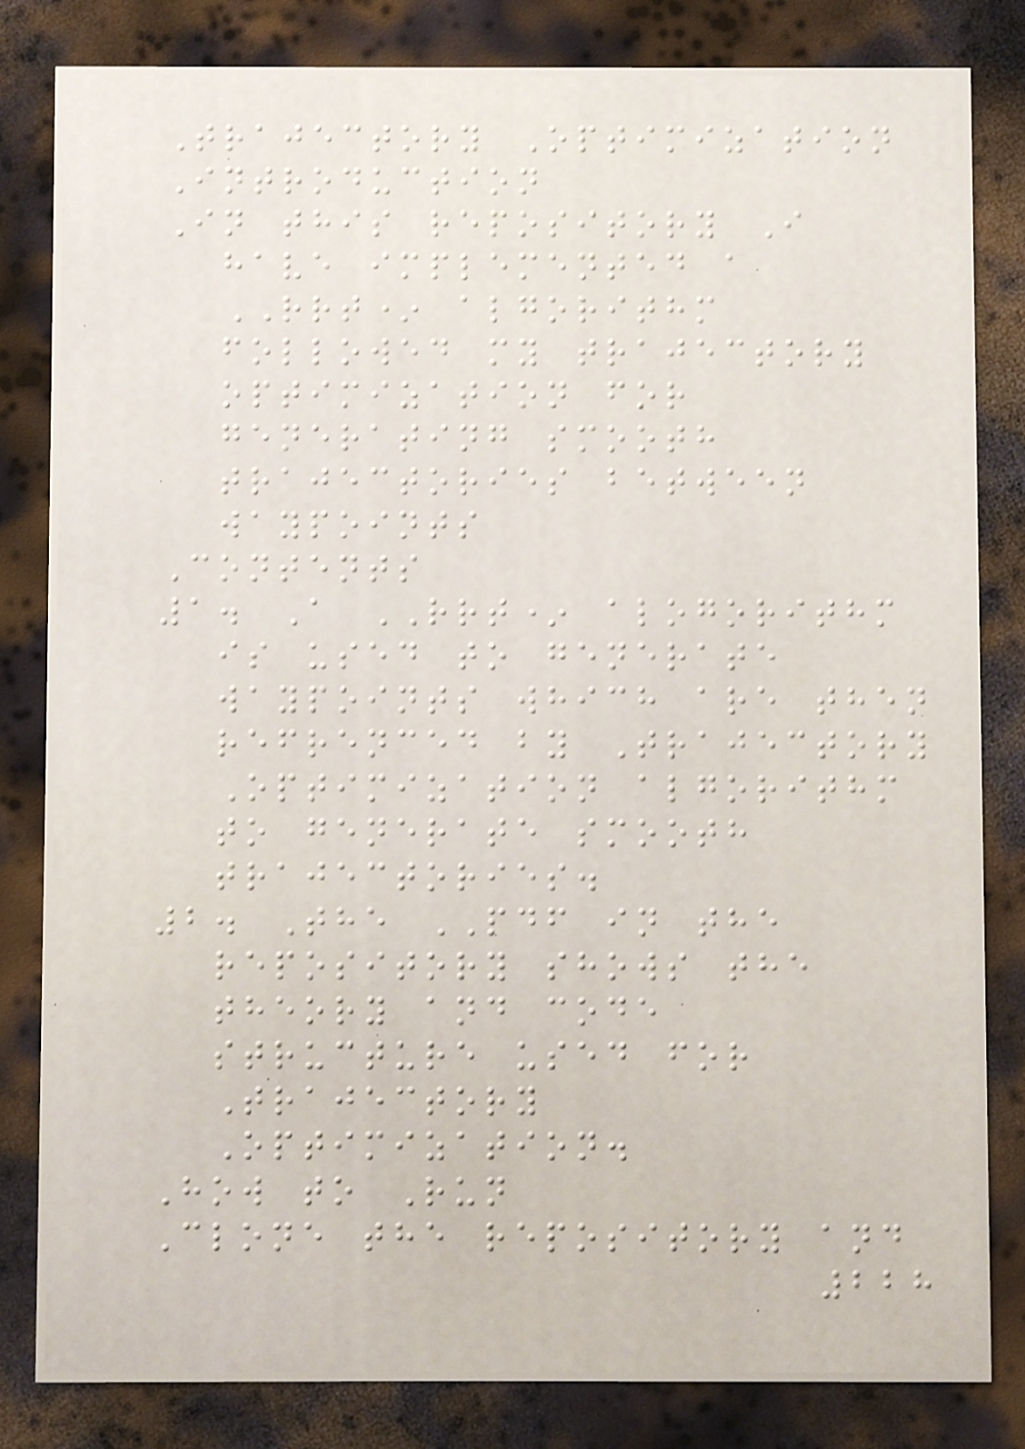Trajectory Optimization
Introduction
In this repository I
have implemented a
RRT* algorithm
followed my trajectory
optimization for
generating smooth
trajectories between
waypoints
Contents
1. A RRT* alogorithm
is used to generate
waypoints which are then
refrenced by Trajectory
Optimization algorithm
to generate smooth
trajectories.
2. The PDF in the
repository shows the
theory and code
structure used for
Trajectory
Optimization.
How to Run
Clone the repository and
228
